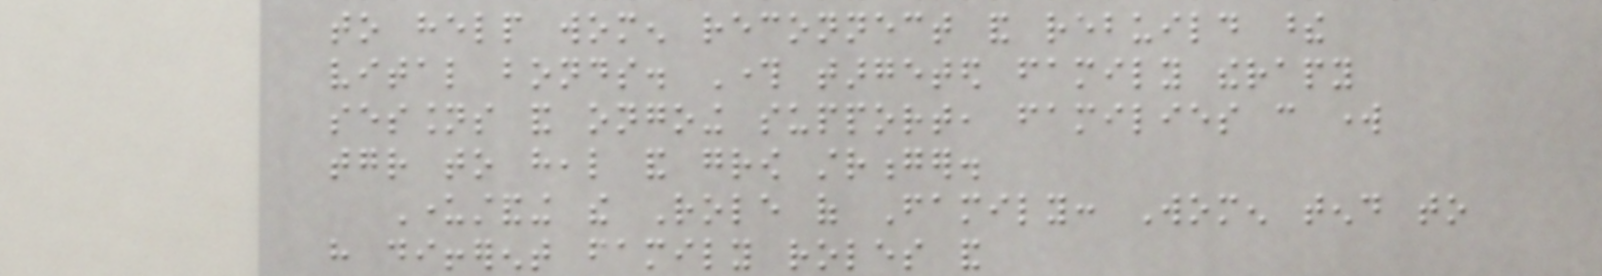to help women reconnect and rebuild these
vital bonds. Through targeted family therapy
sessions and ongoing support, families can work
together to heal and grow stronger.
Understanding the Role of Family: Women tend to
have different family roles and
